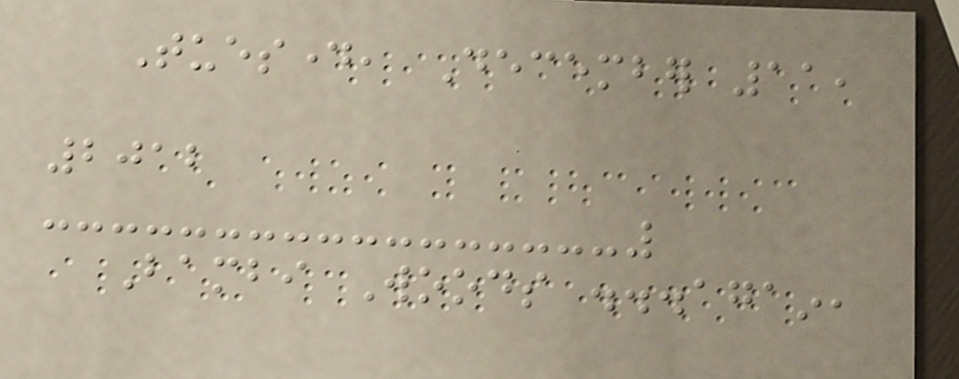Tuesday, December 11,
2012
Bambi Woods ...again,
